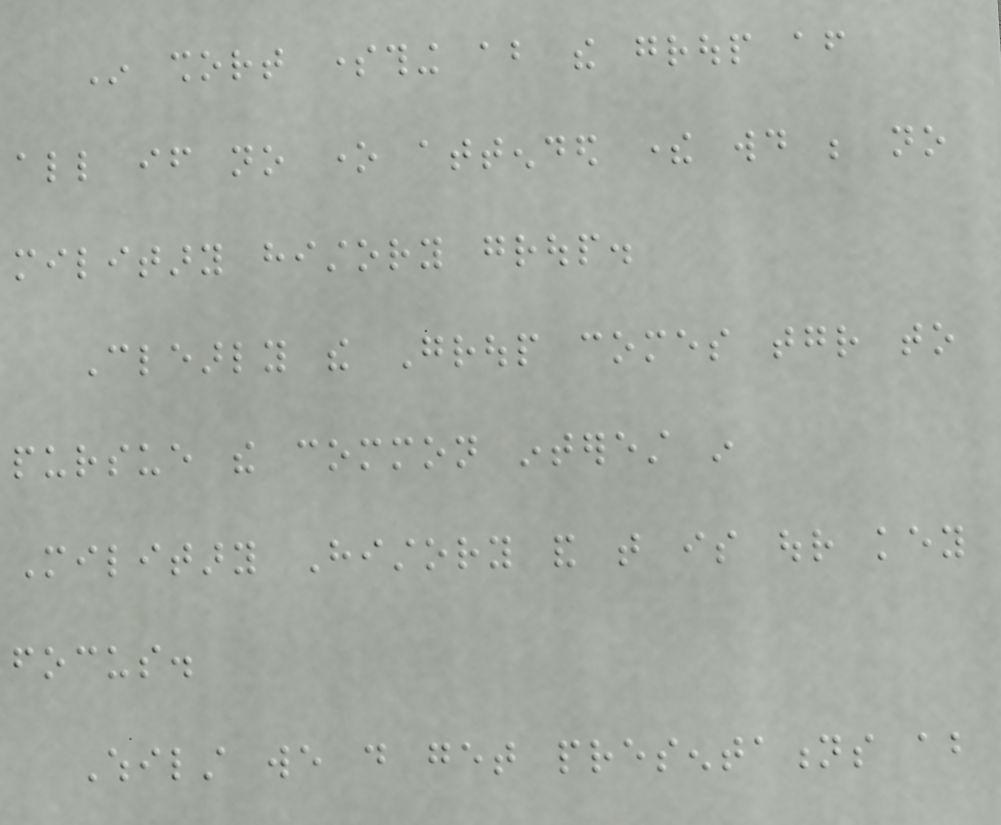In short something about the group after
all if no one attended there would be no
military history group.
Clearly the Group comes together to
pursue the common interest in
Military History and that is our key
focus.
Whilst we do get presentations about
